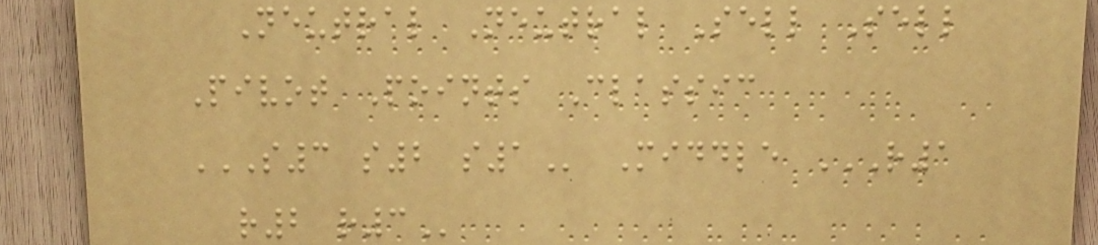Neutral Neutral Sell Sell
Pivot Points Classic
S3 S2 S1 Middle R1
R2 R3
